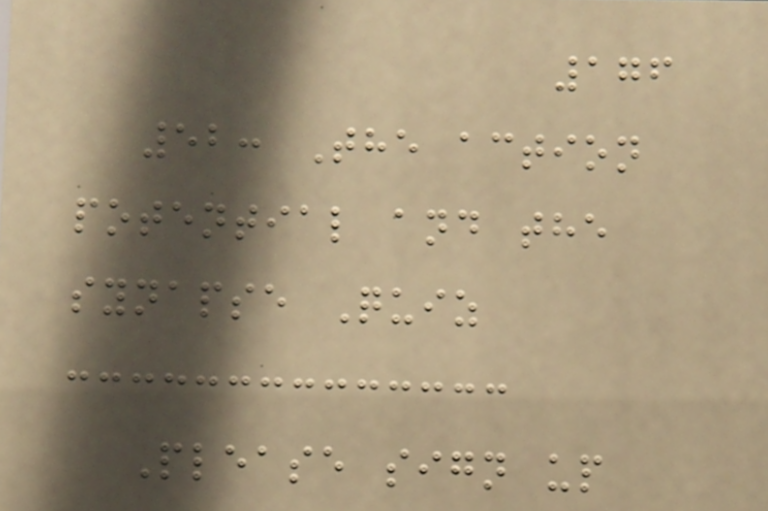176
52: The action
potential and the
synapse Quiz
Please sign up
